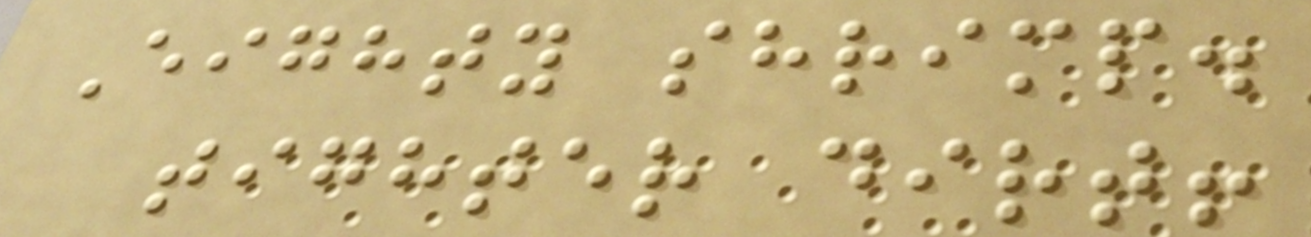Eighty shrimp.
tighter dirt!
